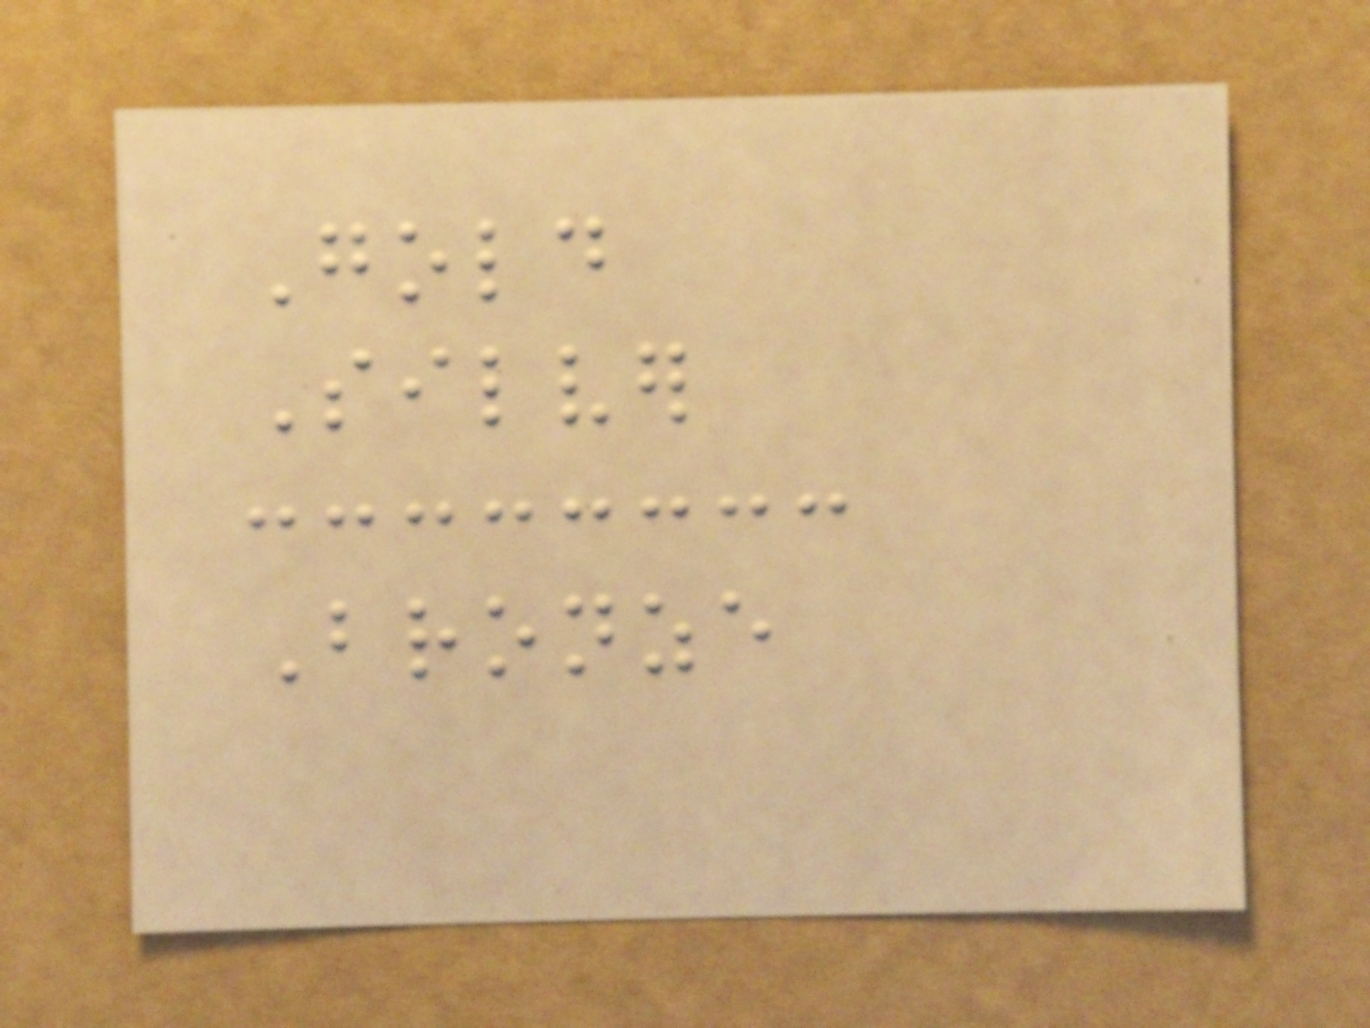Gold
Silver
Bronze
